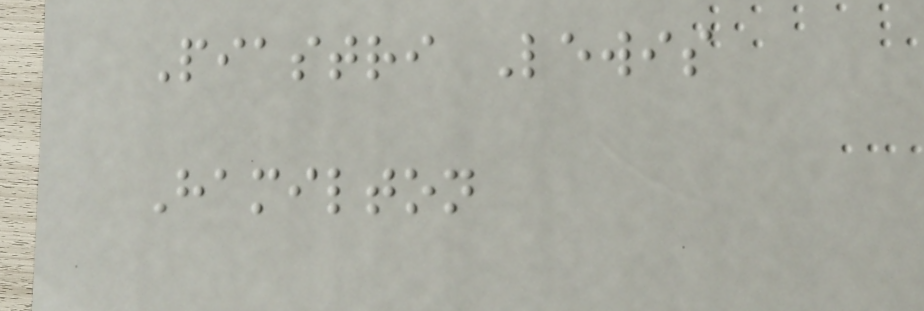Piastri Lewis
Hamilton
